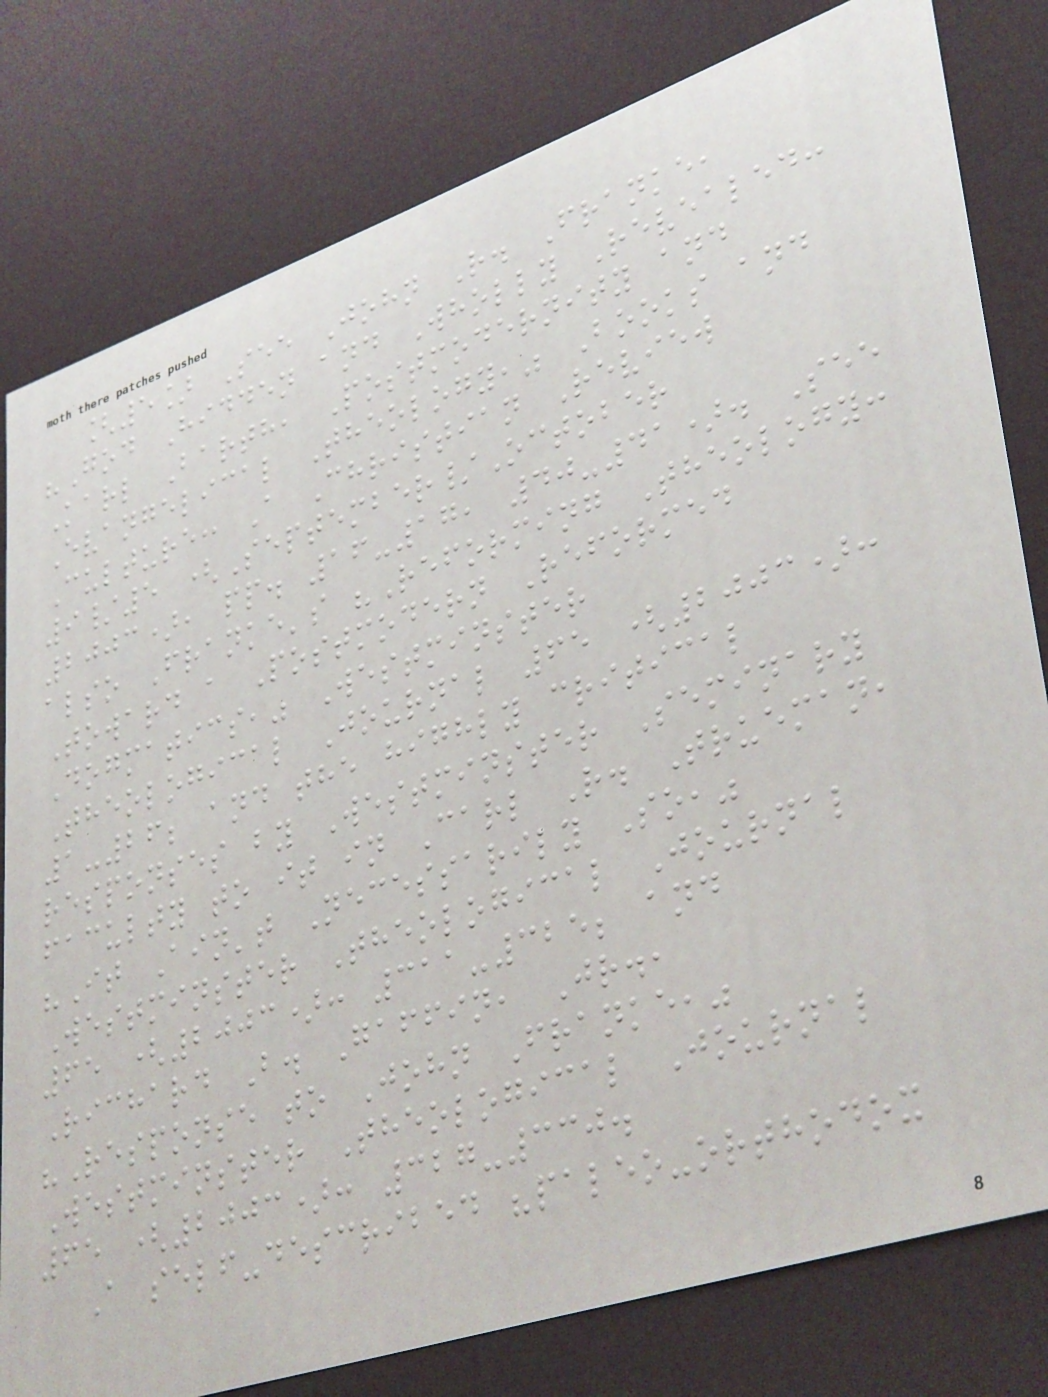[5] See John R. Franke,
"God Hidden and Wholly Revealed:
Karl Barth, Postmodernity and
Evangelical Theology," Books and
Culture: A Christian Review
9/5 (September/October
2003), pp. 16-17, 40-41). See
also Franke's "Reforming Theology:
Toward a Postmodern Reformed
Dogmatics," Westminster
Theological Journal 65 (2003):
1-26; and the highly critical
responses by Westminster Seminary
faculty to it in Carl R. Trueman,
"It Ain't Necessarily So,"
Westminster Theological Journal
65 (2003): 311-325; and
Richard B. Gaffin, Jr.,
"Response to John Franke,"
Westminster Theological Journal
65 (2003): 327-330.
A self-described "paleo-orthodox
